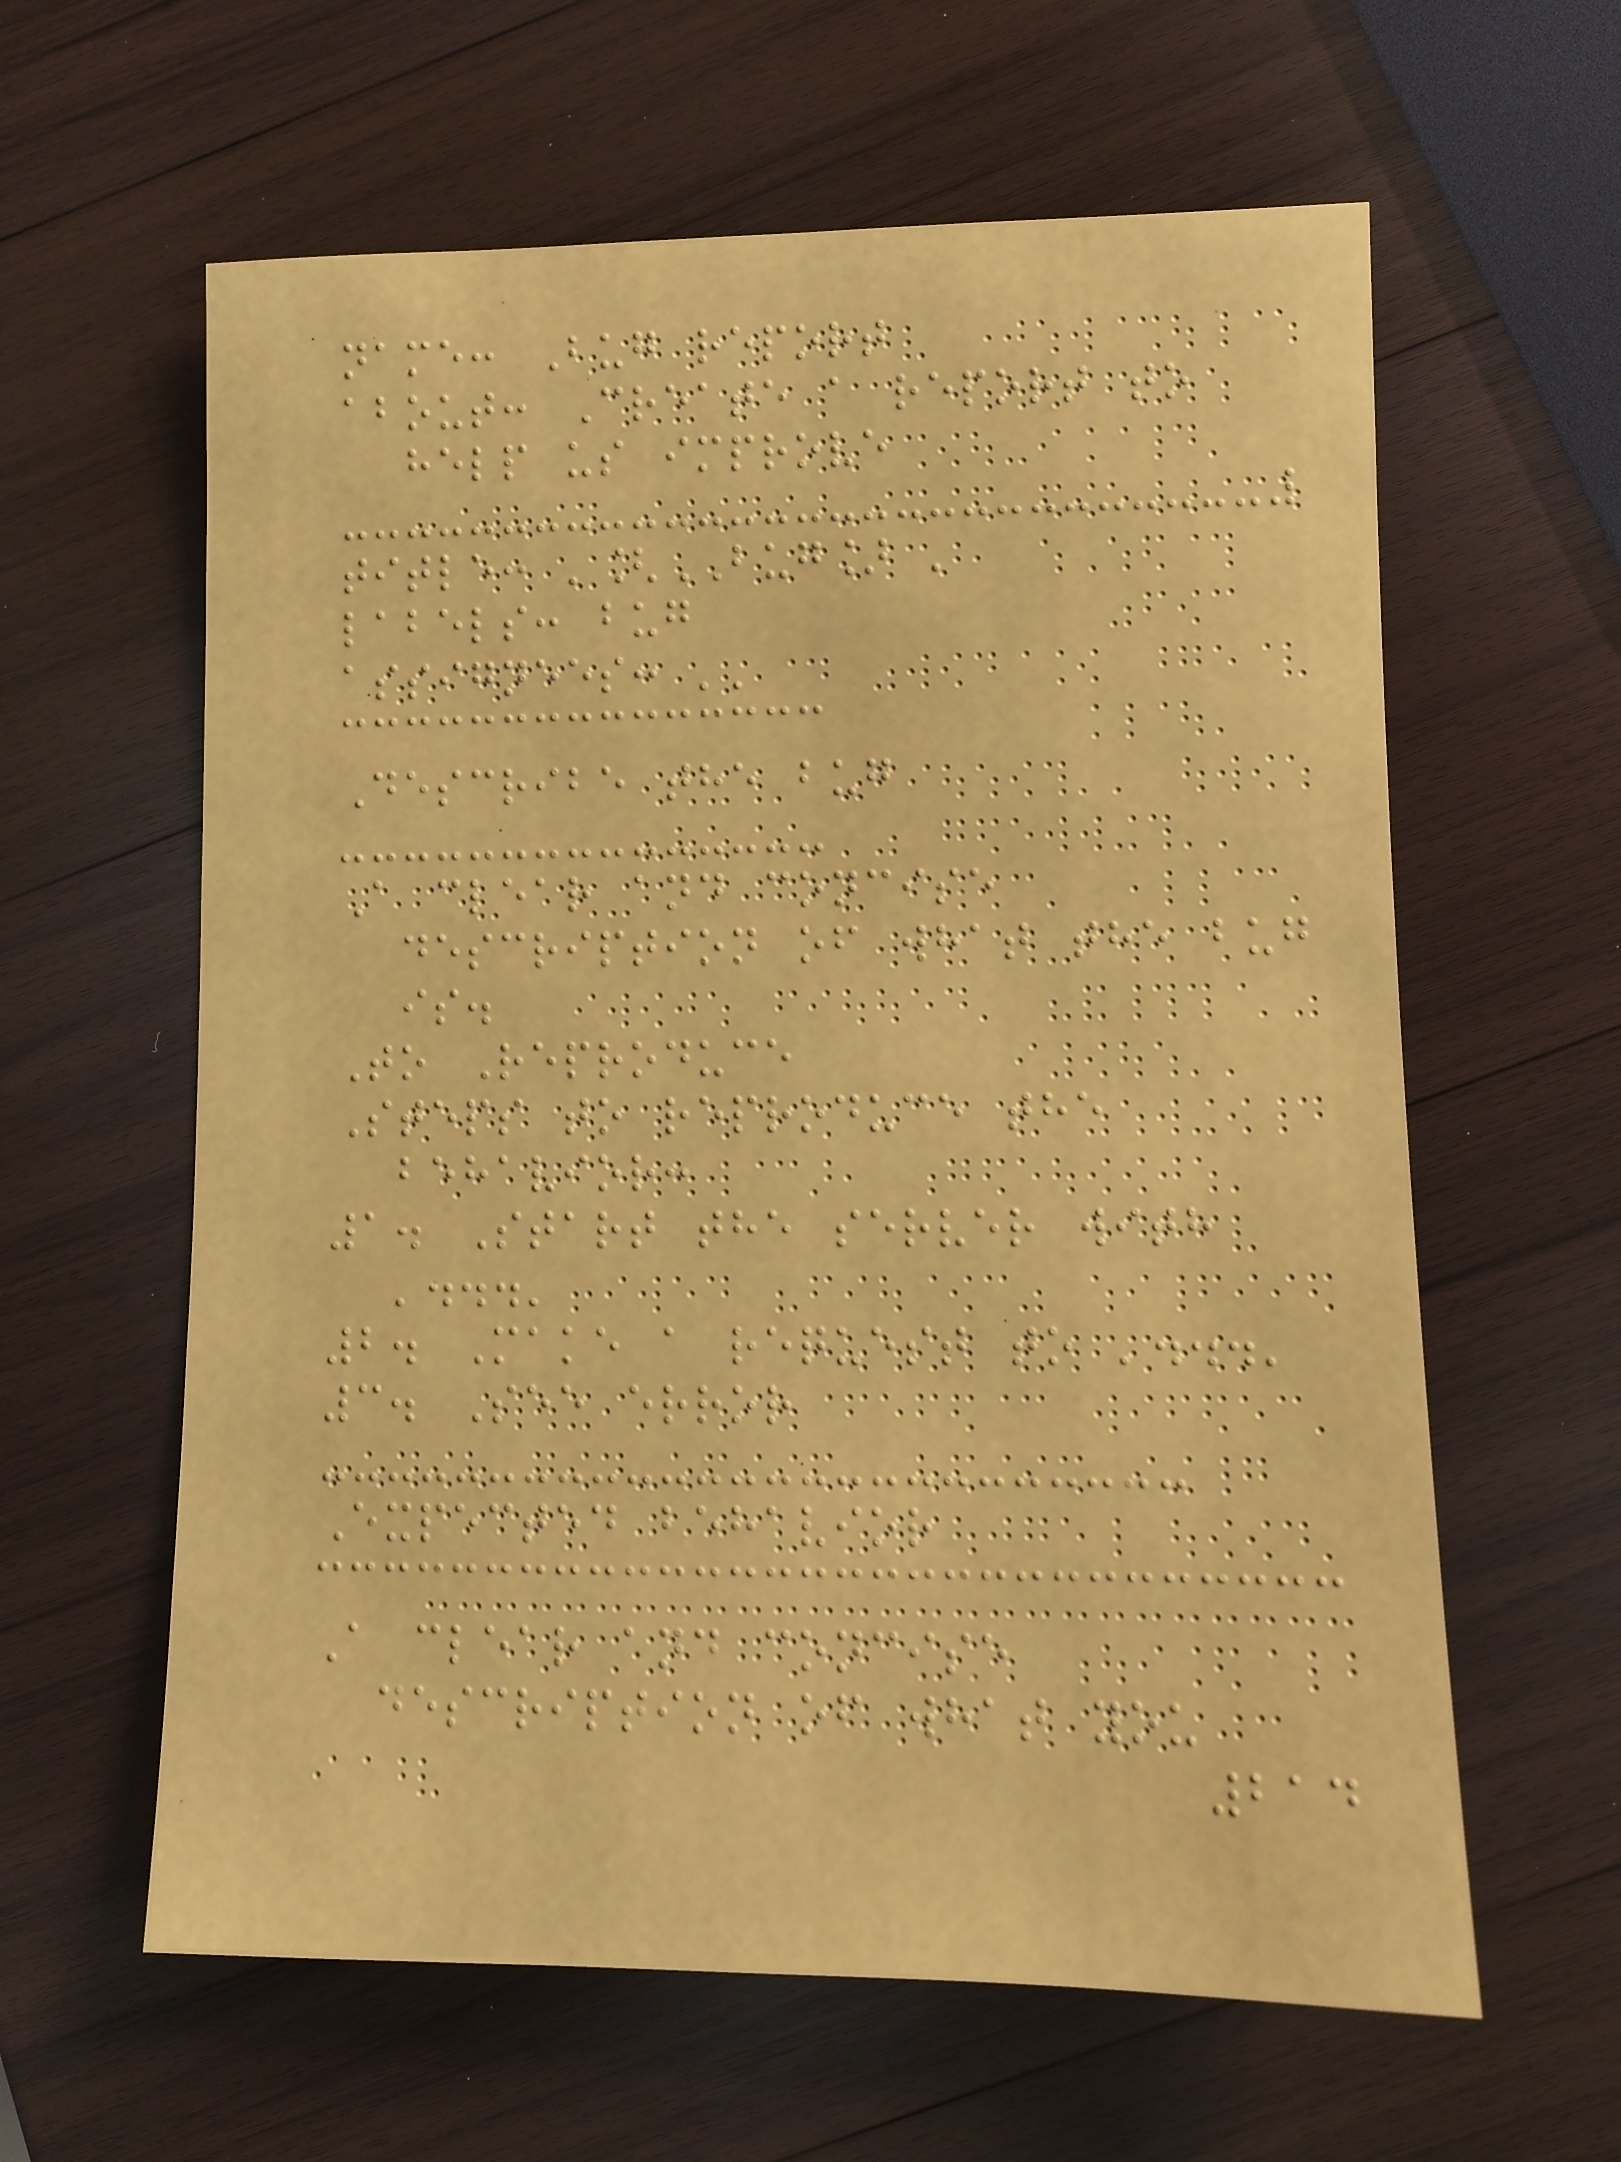name: Bug report
about: Create a report to
help us improve
title: '[BUG] '
labels: bug
assignees: ''
Describe the bug
A clear and concise
description of what the bug
is.
To Reproduce
Steps to reproduce the
behavior:
1. Start the server with
'...'
2. Make a request to '...'
3. See error
Expected behavior
A clear and concise
description of what you
214
